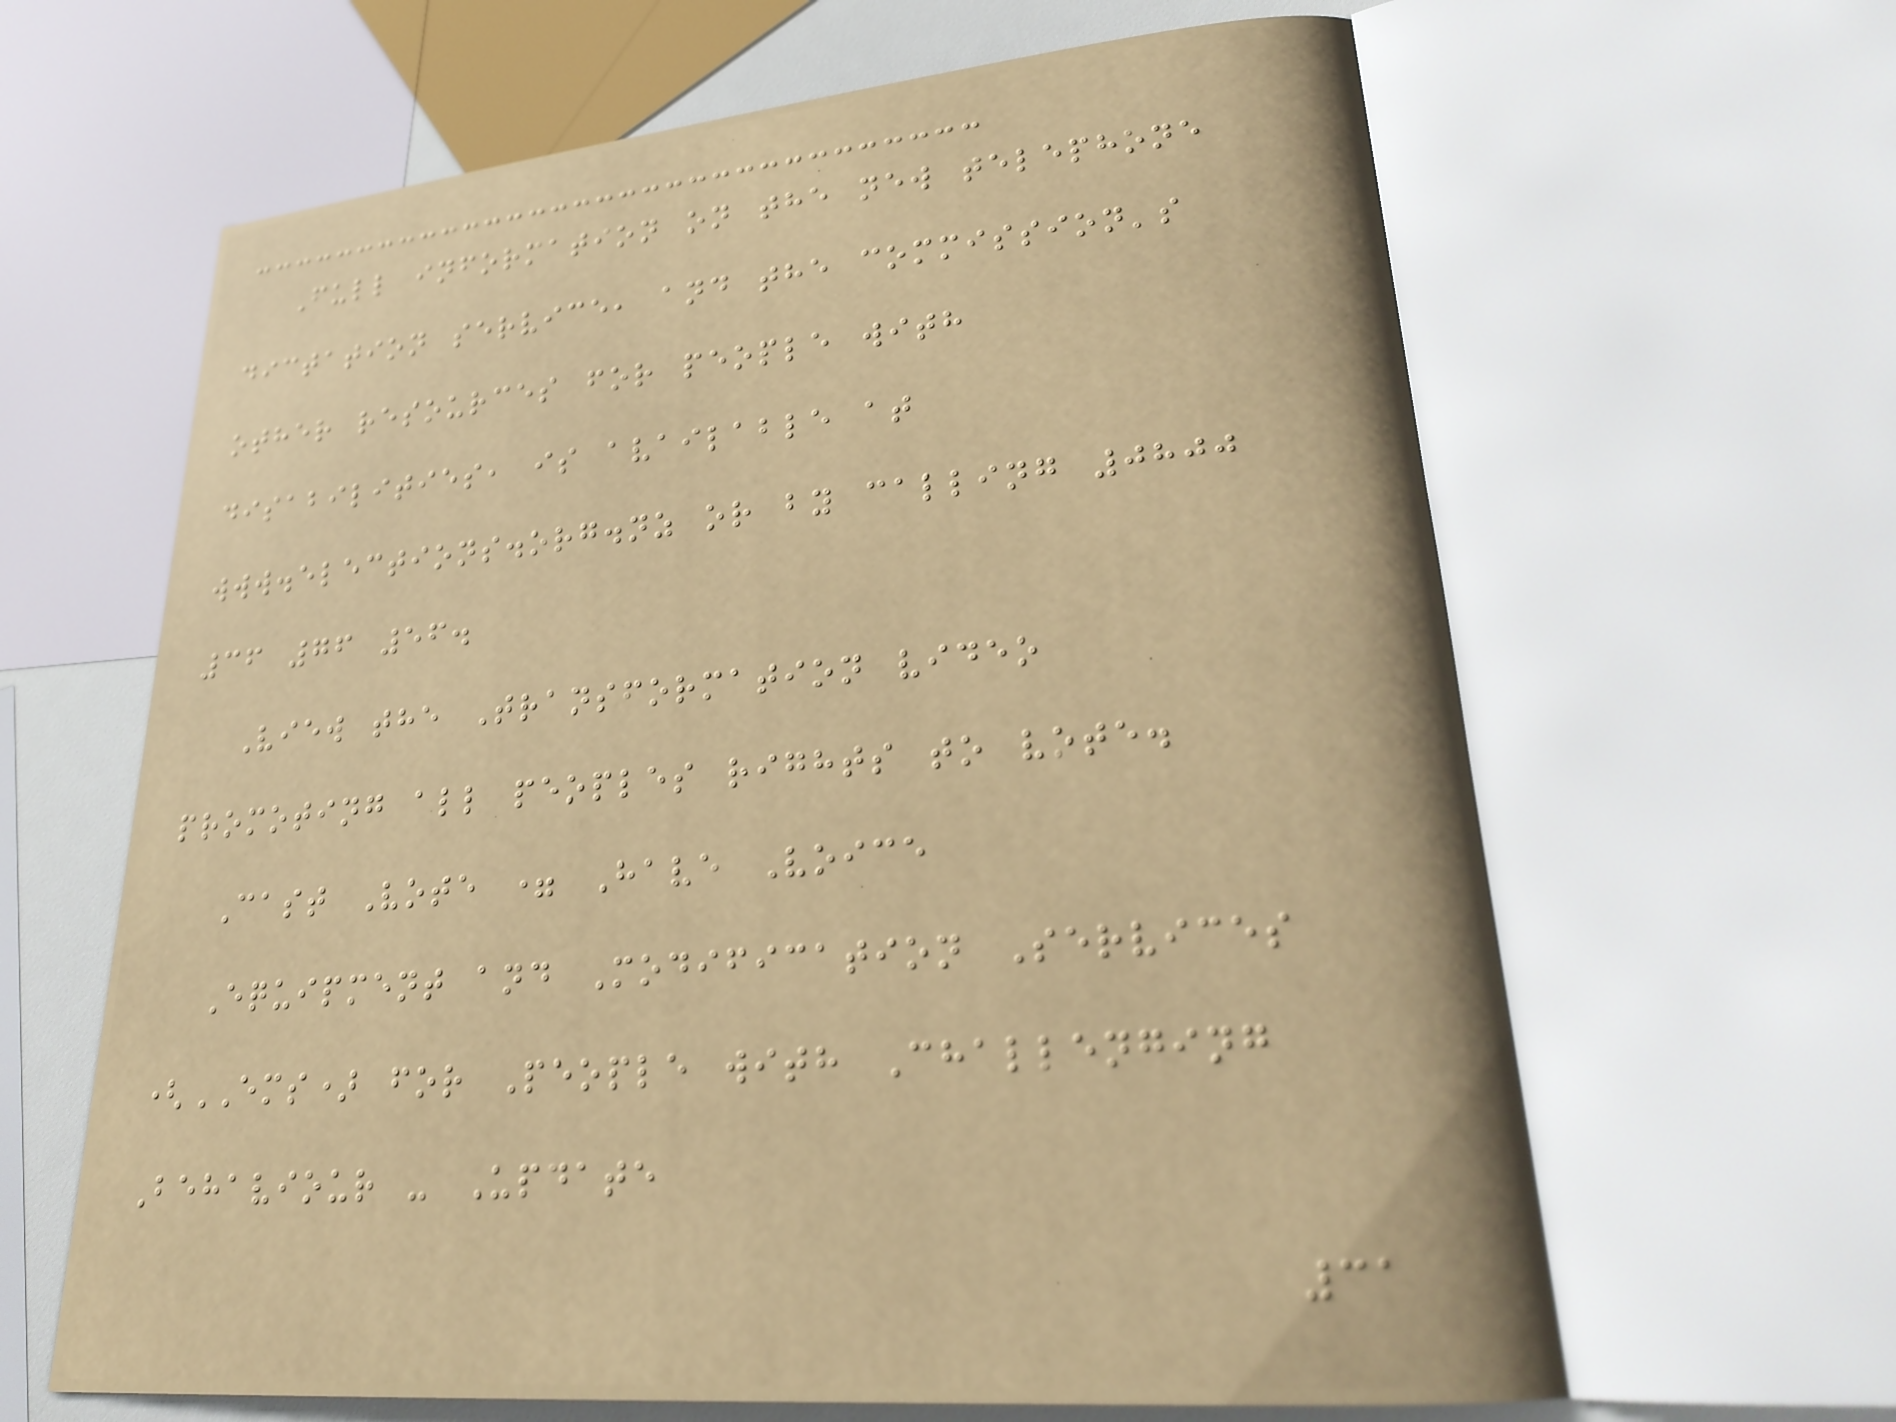Full information on the new telephone
dictation service, and the commission's
other resources for people with
disabilities, is available at
www.elections.org.nz or by calling 0800
36 76 56.
View the Transformation video
promoting all peoples rights to vote.
Cast Vote = Have Voice
Equipment and Modification Services
(EMS) for People with Challenging
Behaviour - Update
31
